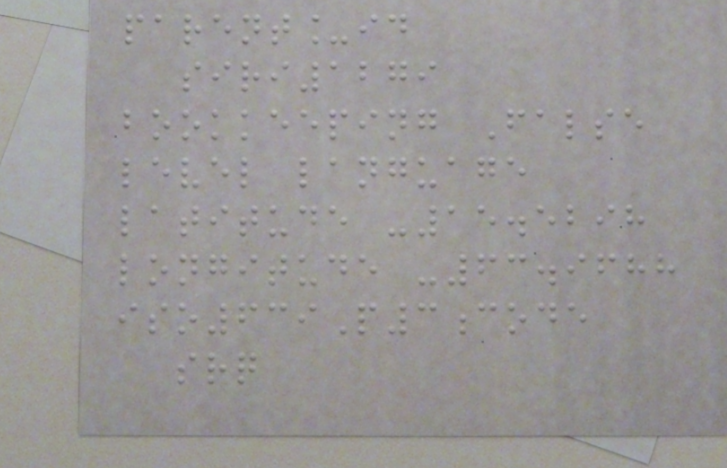parent_id
siri1279
bookkeeping False
level language
latitude -15.5298
longitude -63.9688
iso639P3code
srq
